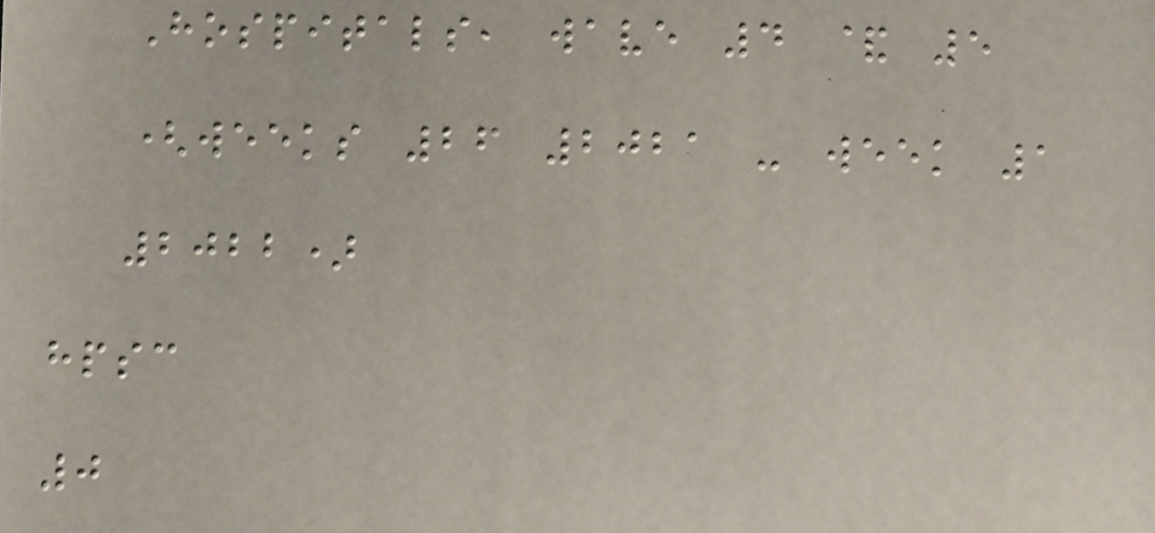Hospitals, wave 4 & 5
(weeks 26 2021 - week 1
2022)
hpsc
0
